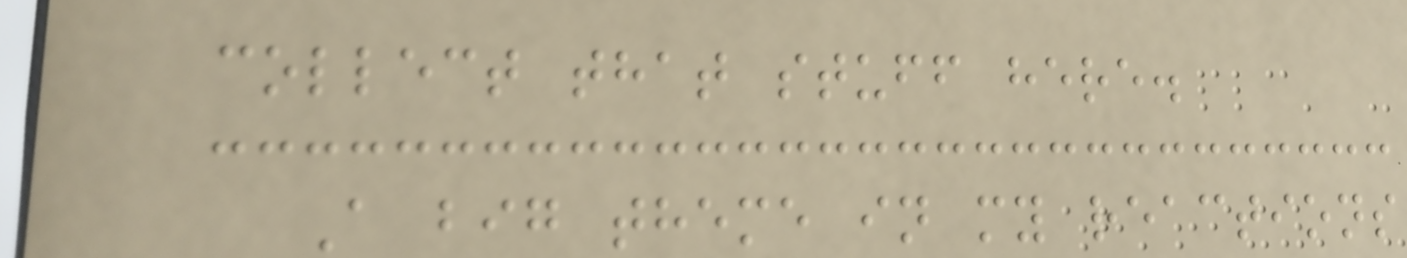collect that stuff here.
A big theme in my reactions
